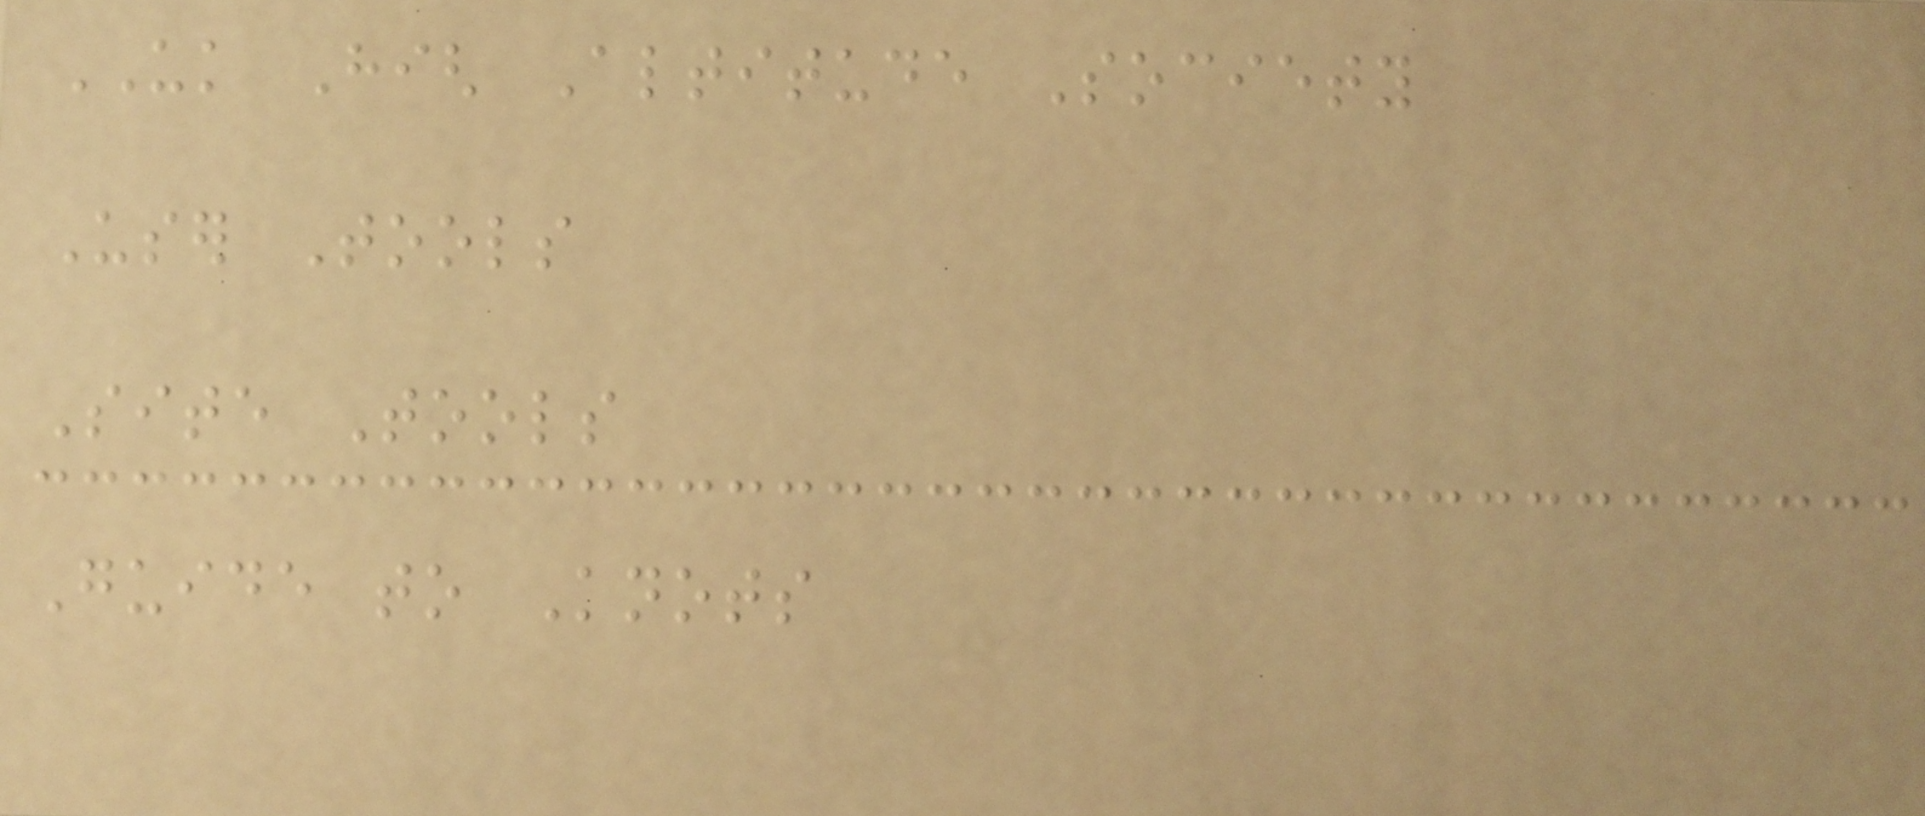UK High Altitude Society
User Tools
Site Tools
Guide to Knots
